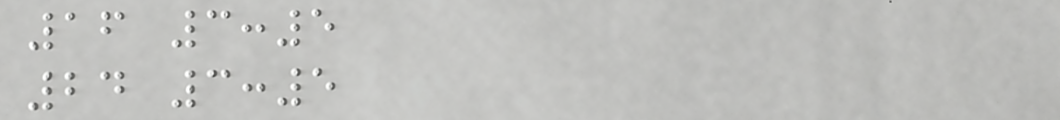16 3:5
24 3:5
